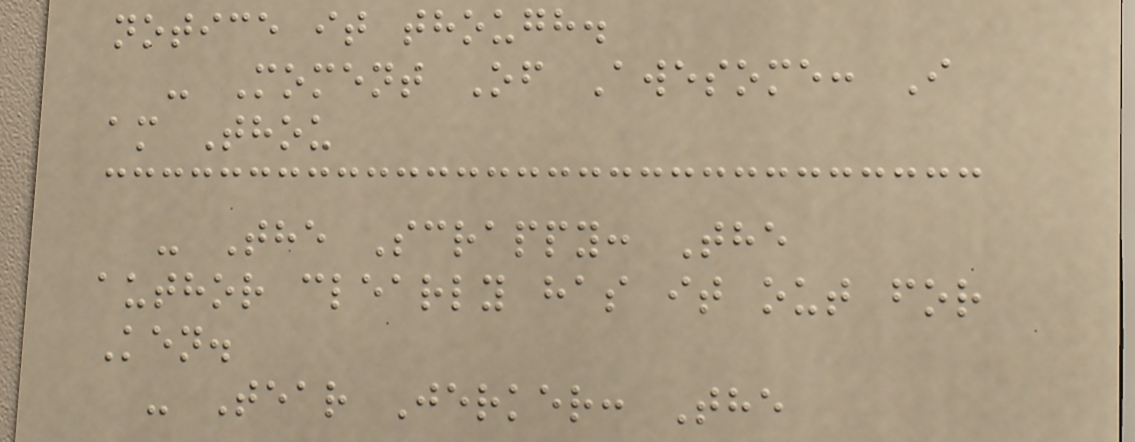notice it though.
- Moment Of Awesome: I
am Thou
- The Scrappy: The
author clearly has it out for
Ken.
- Tear Jerker: The
